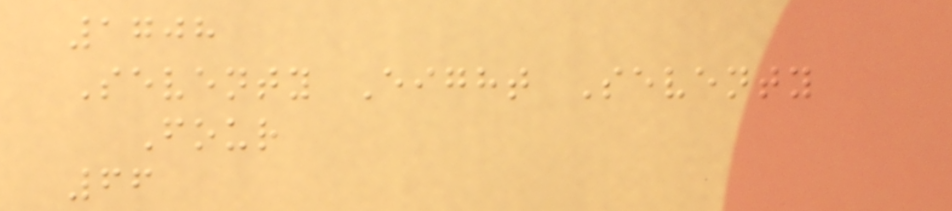1708
Seventy Eight Seventy
Four
66
